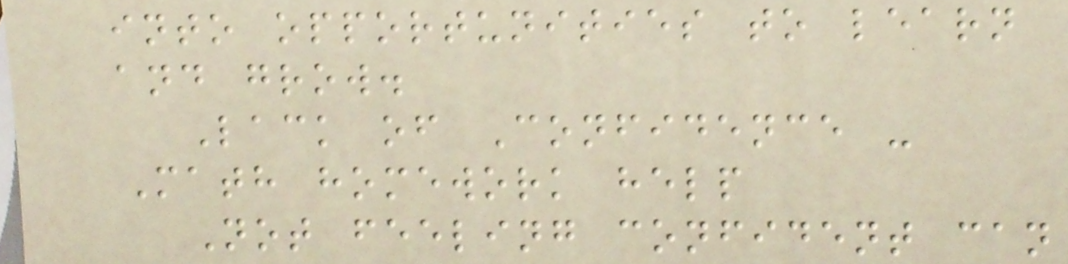into opportunities to learn
and grow.
Lack of Confidence -
Math homework help
Not feeling confident can
